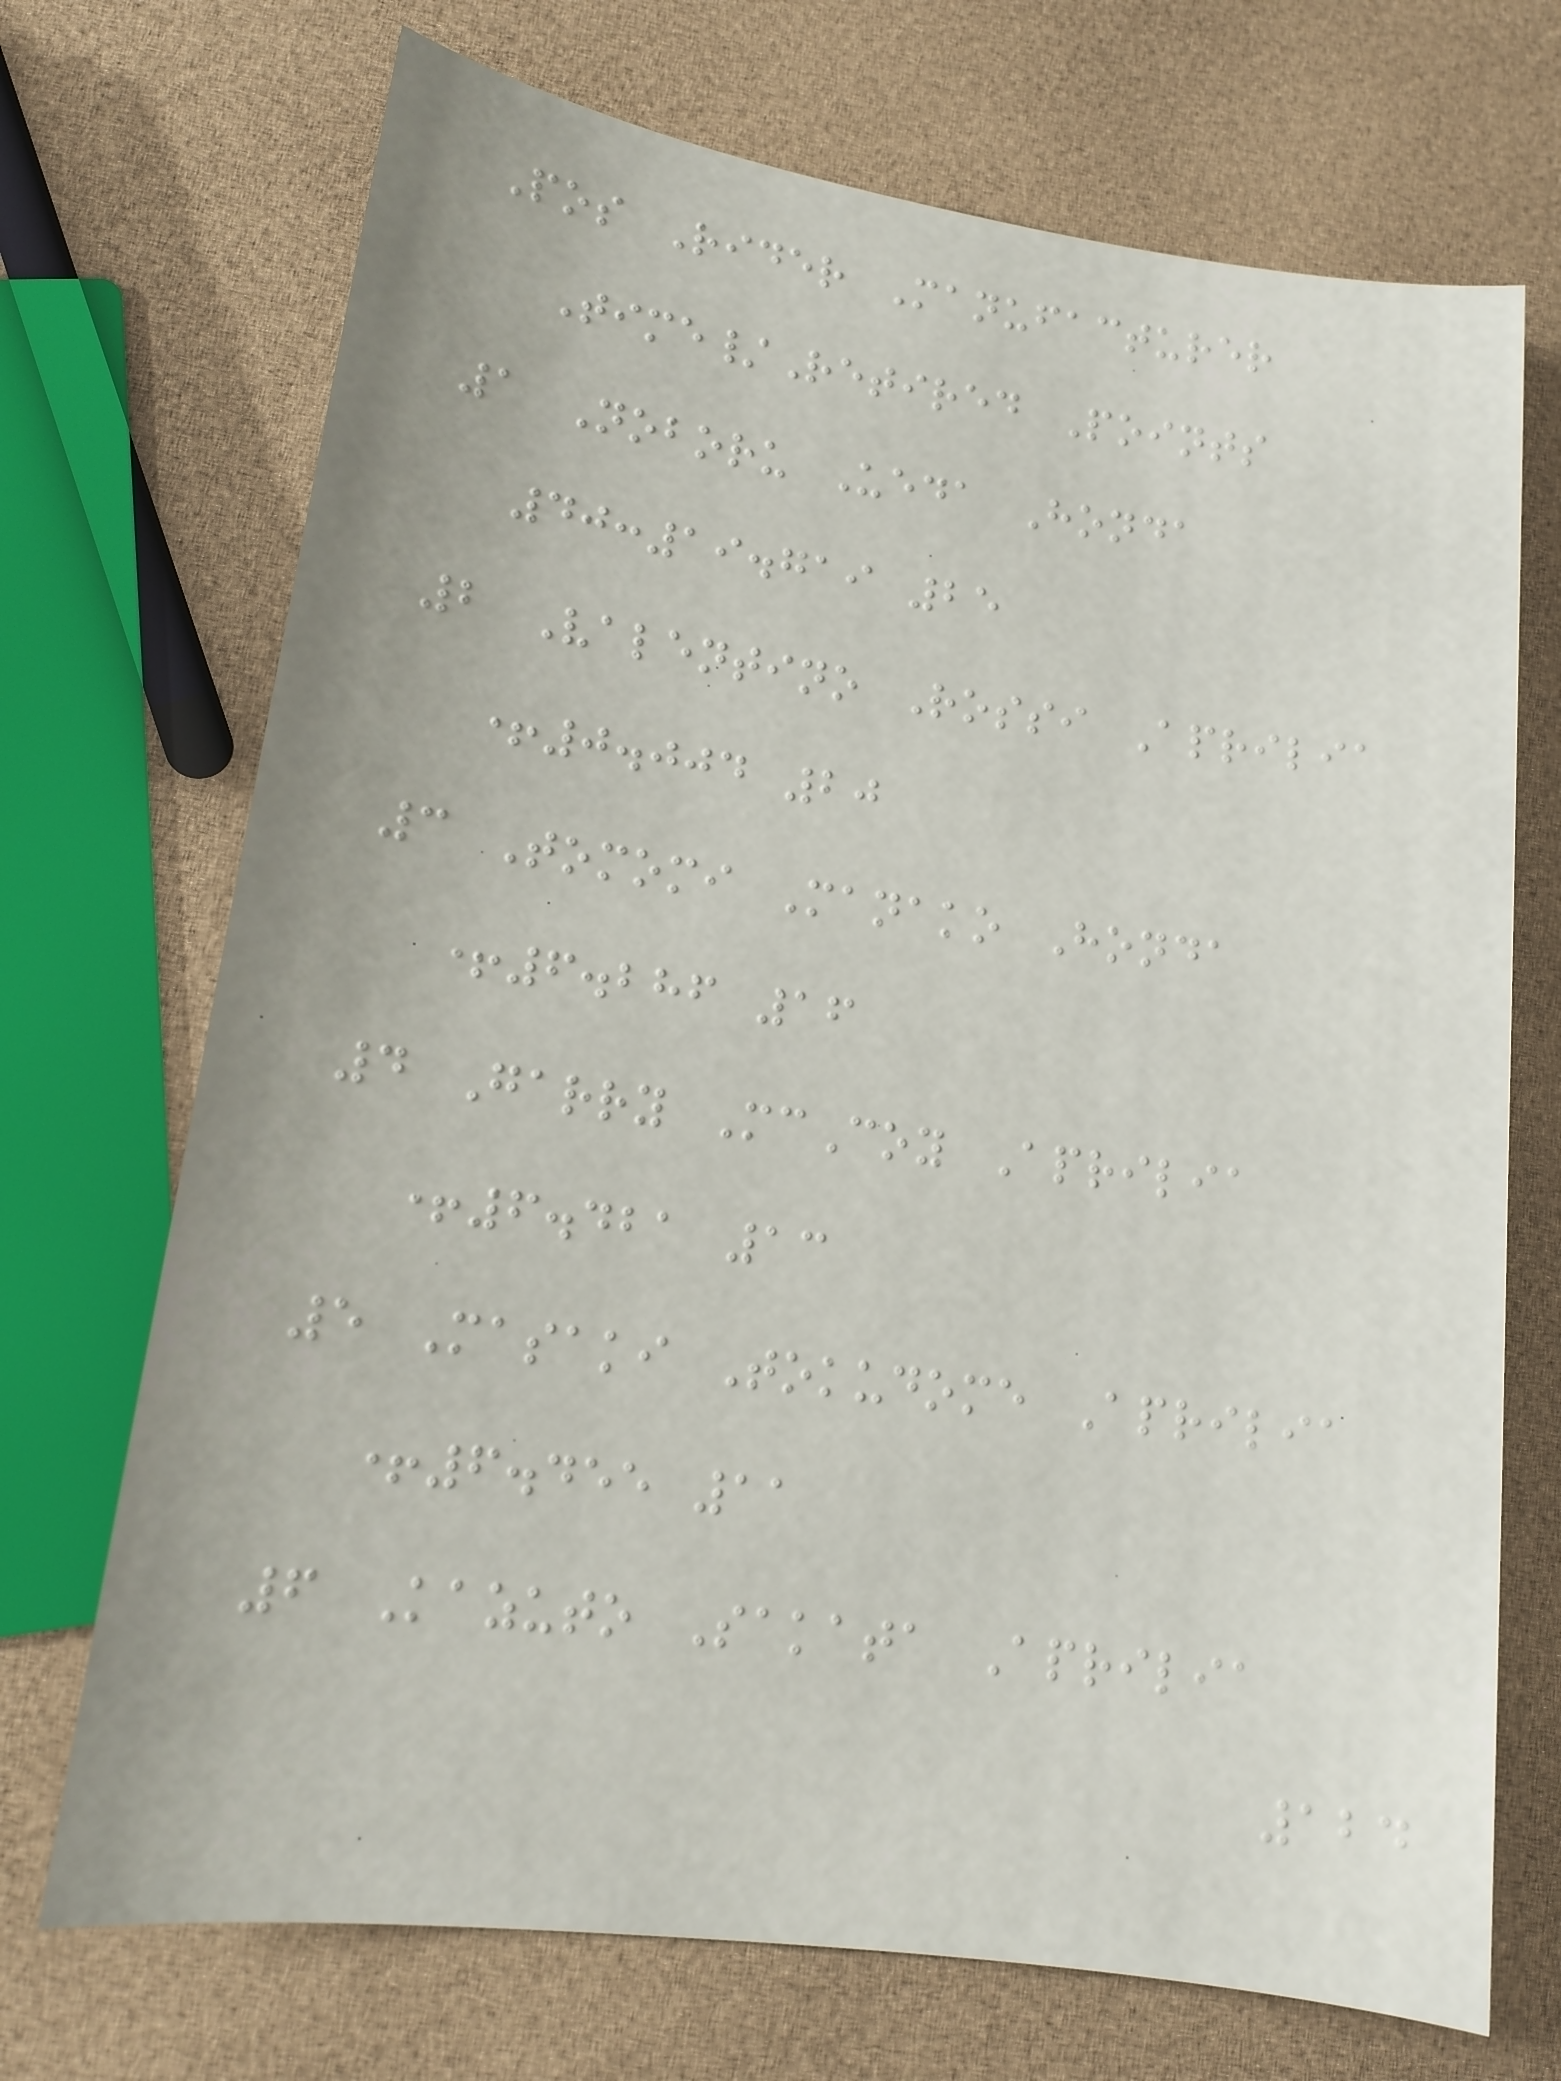Pos Rider Manufacturer
Time/Retired Points
1 Noboru Ueda Honda
40:19.719 25
2 Valentino Rossi Aprilia
+0.004 20
3 Tomomi Manako Honda
+6.286 16
4 Garry McCoy Aprilia
+6.421 13
5 Masaki Tokudome Aprilia
+6.455 11
6 Kazuto Sakata Aprilia
124
